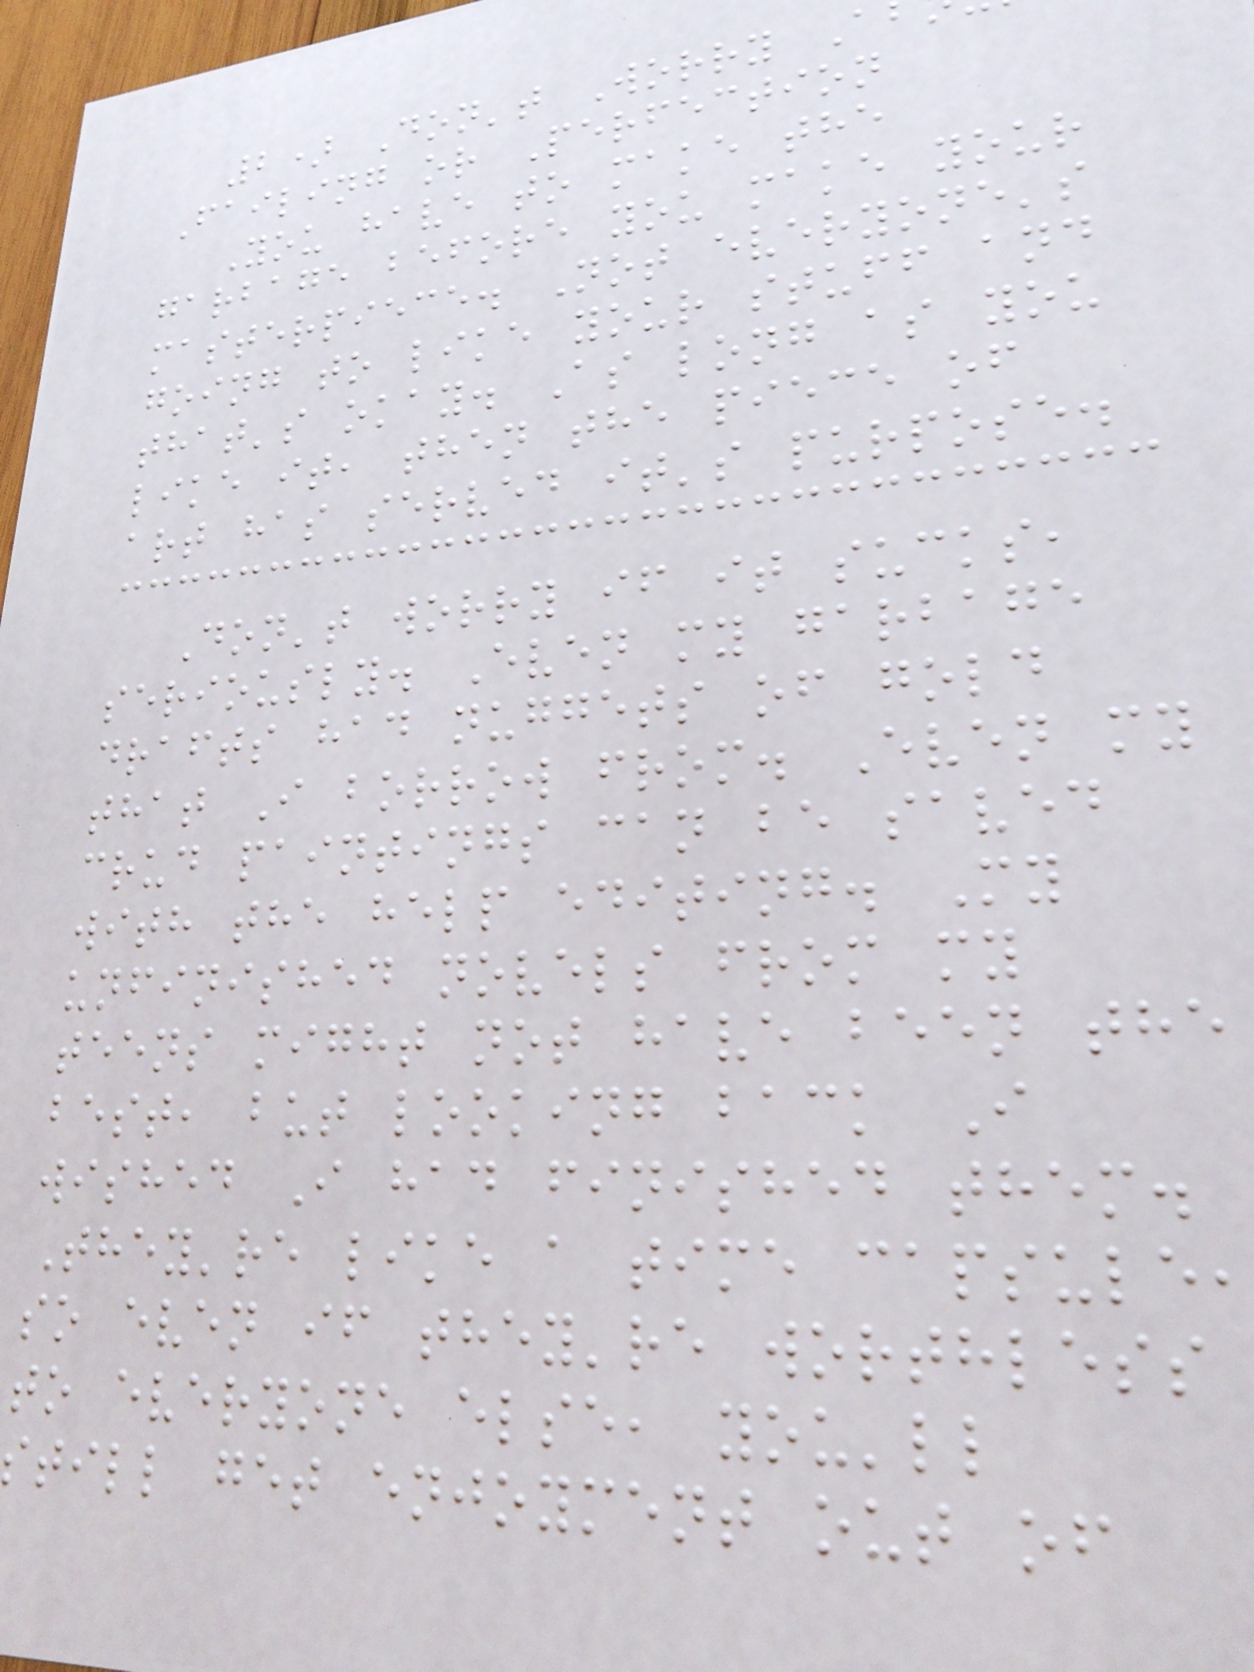2) Don't Worry A
Failing or Perfection
You have to make the
garbage before you make your
masterpiece. Not everyone's
going to like your stuff and
that's okay. As long as you
like it, then the piece of
art has served it's purpose.
Don't worry if it sucks,
seriously. Even my garbage
drafts had nuggets of gold
that I borrow from. Even my
crud paintings can be saved
with the help editing. My
unfinished novels from my
teens might not have been the
best, but looking back I
wished I had finished them.
They're like a time capsule
so even if they're worthless
to everyone else, you'll
till get enjoyment out of
